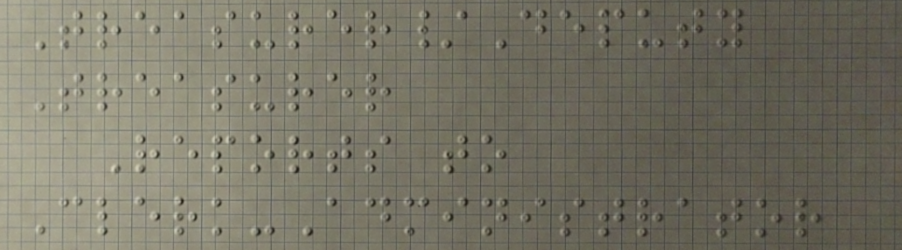Treasurer/Deputy
Treasurer
Reports to
Clerk-Administrator
